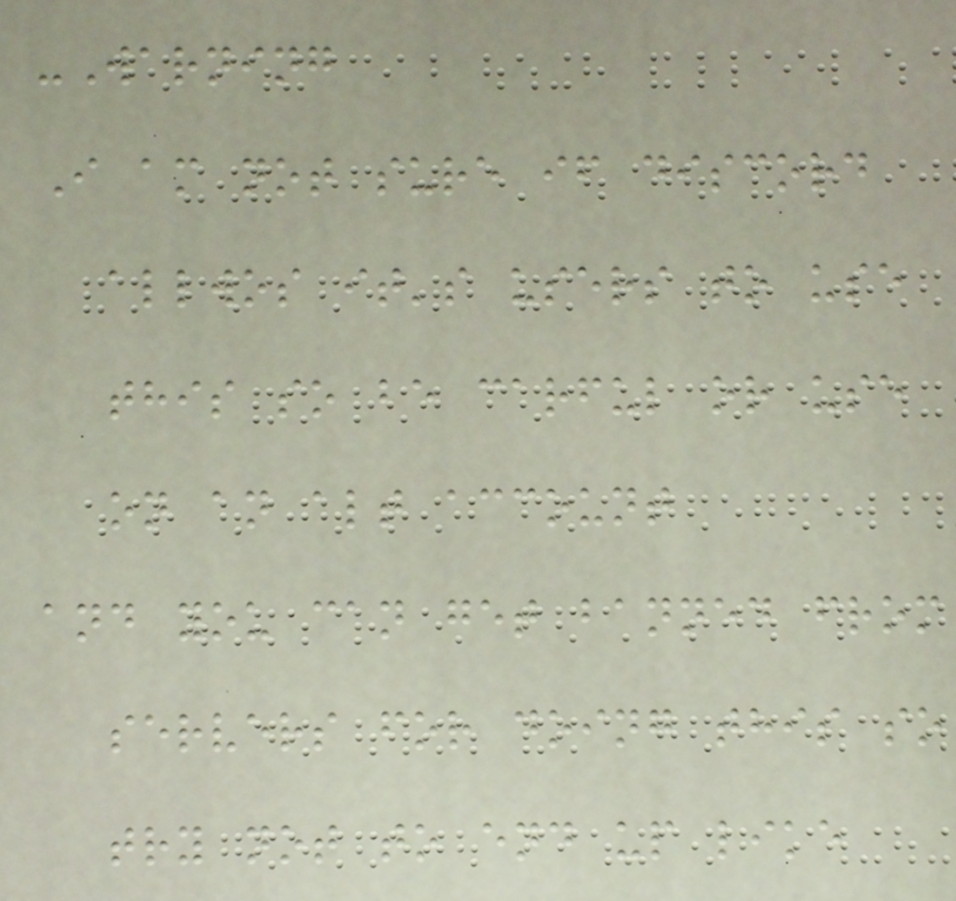-Warning
I am not sure if discord
allwos it's users to use
this so be carful or use
on an alt account
and you can get banned from
servers for doing this so
try not to end up like
